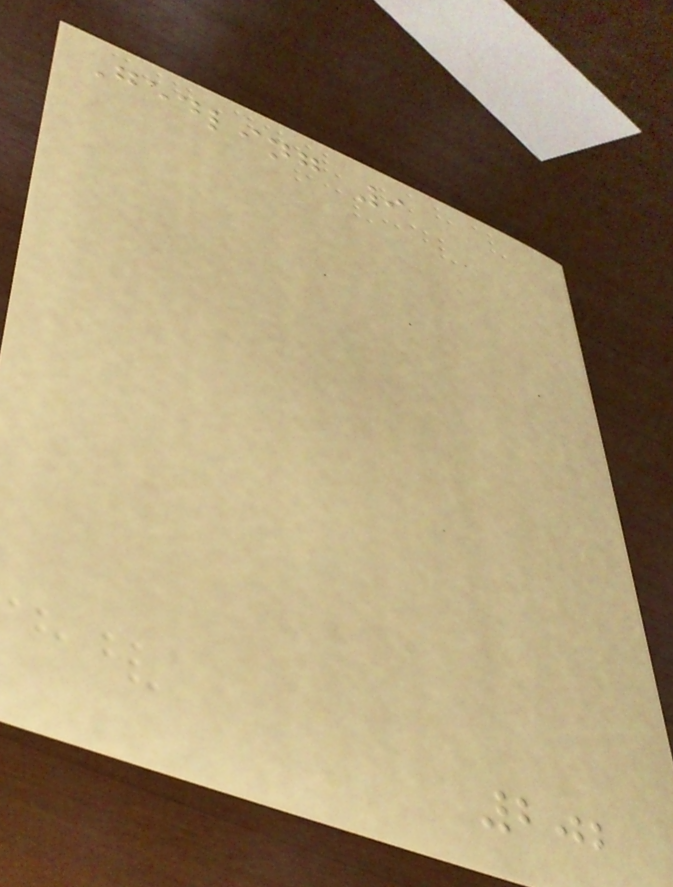Gedling 9
202
